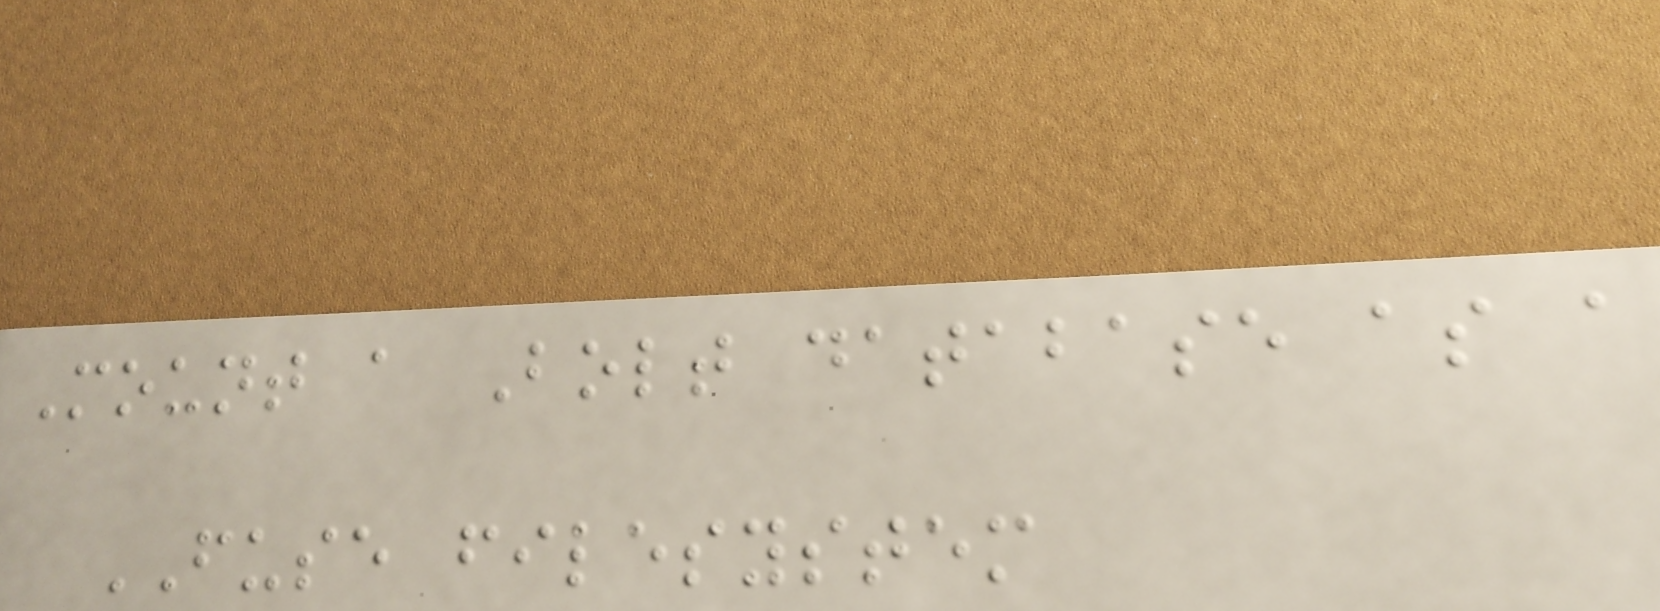Mount a Bolt database as a
FUSE filesystem
